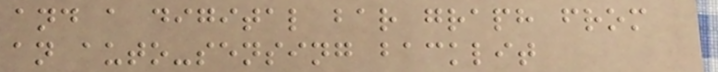and a digital bar graph from
an auto-sensing backlit
